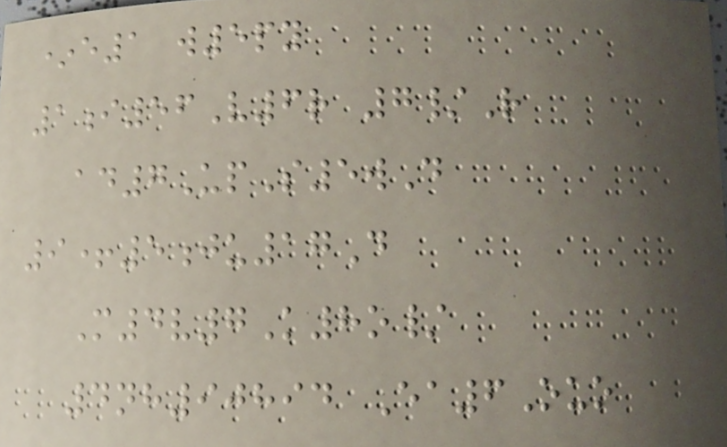*e1 w5py
1i56V6r 7/R
ad7UpS5wD
9+5ju17D
M4v7K8o/
4nh90894 Ea6Ouo
